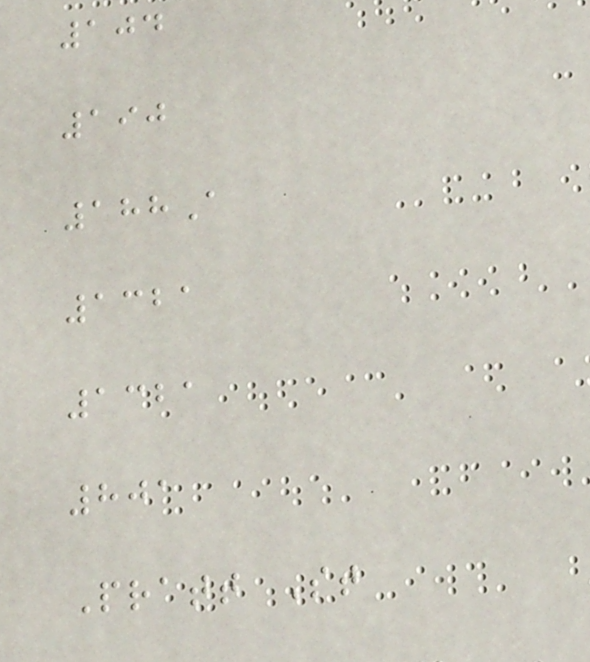104
190
188A
1321
1321
801
Pratt St
